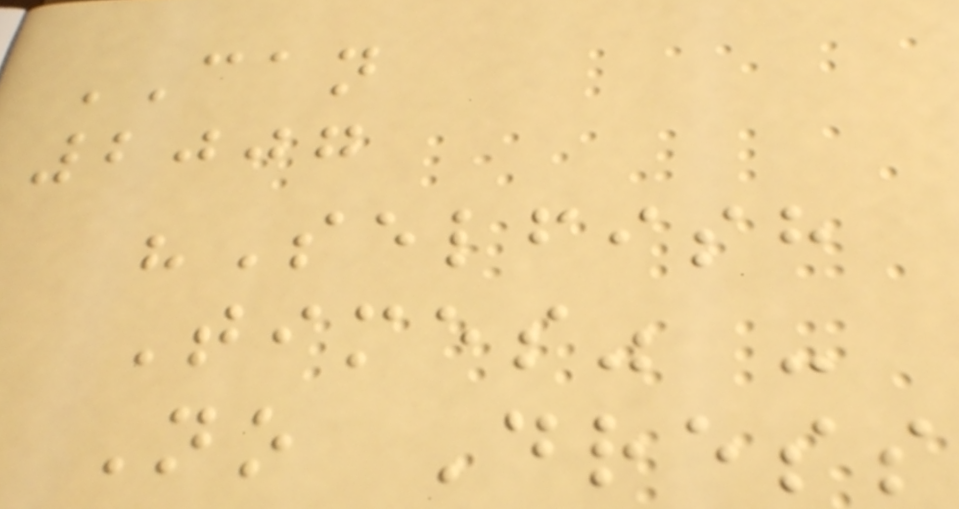CAN
2007
"Selfish
Times" -
No Dress
